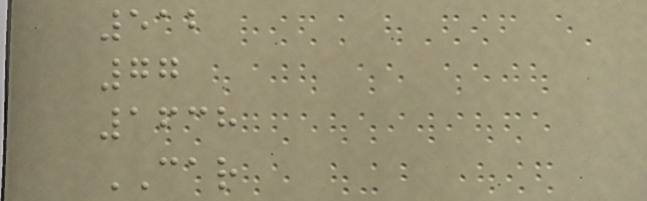512
77
1638
CAR
